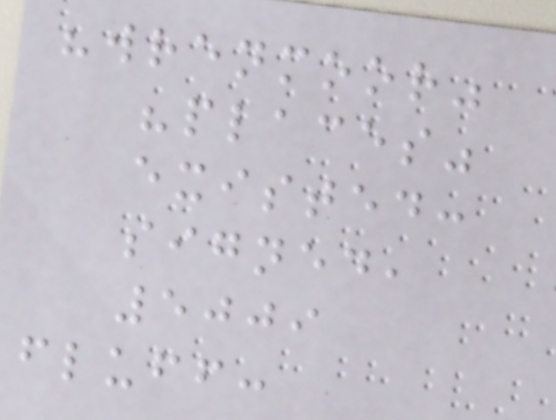"wrenmoor"
"places"
existed:
signed,
5009
fluff:
